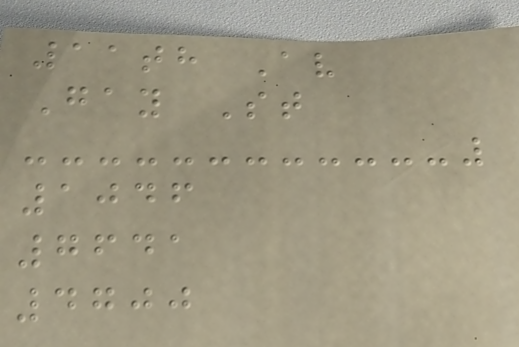11th Av
Gay St
1046
7641
4700
